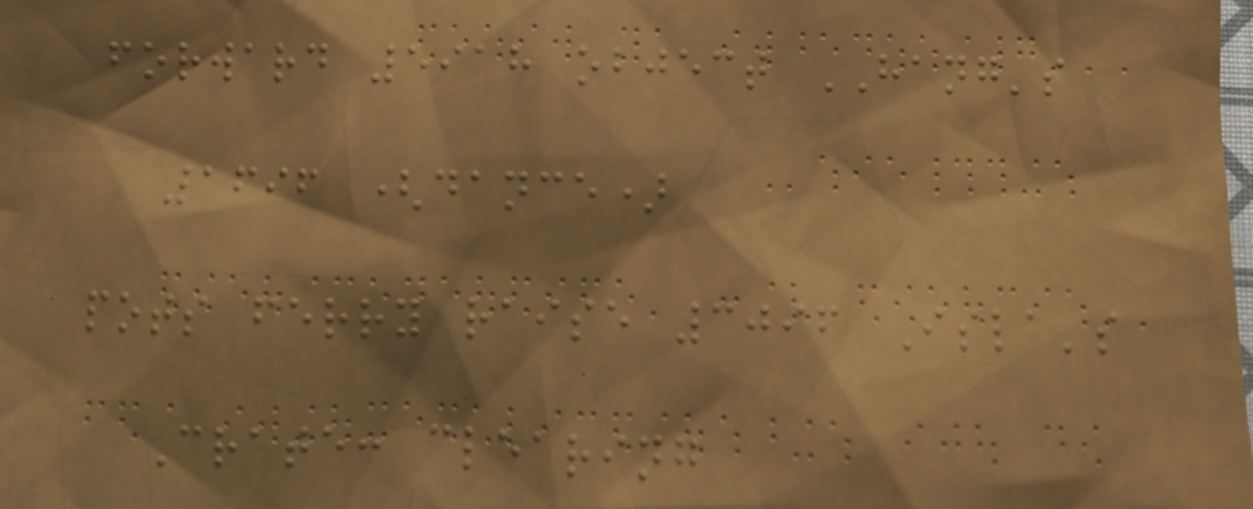forward 5918 object HANG's
1696 (dance)
pots ferry raise 3096 Isla's
Crate: clearing
